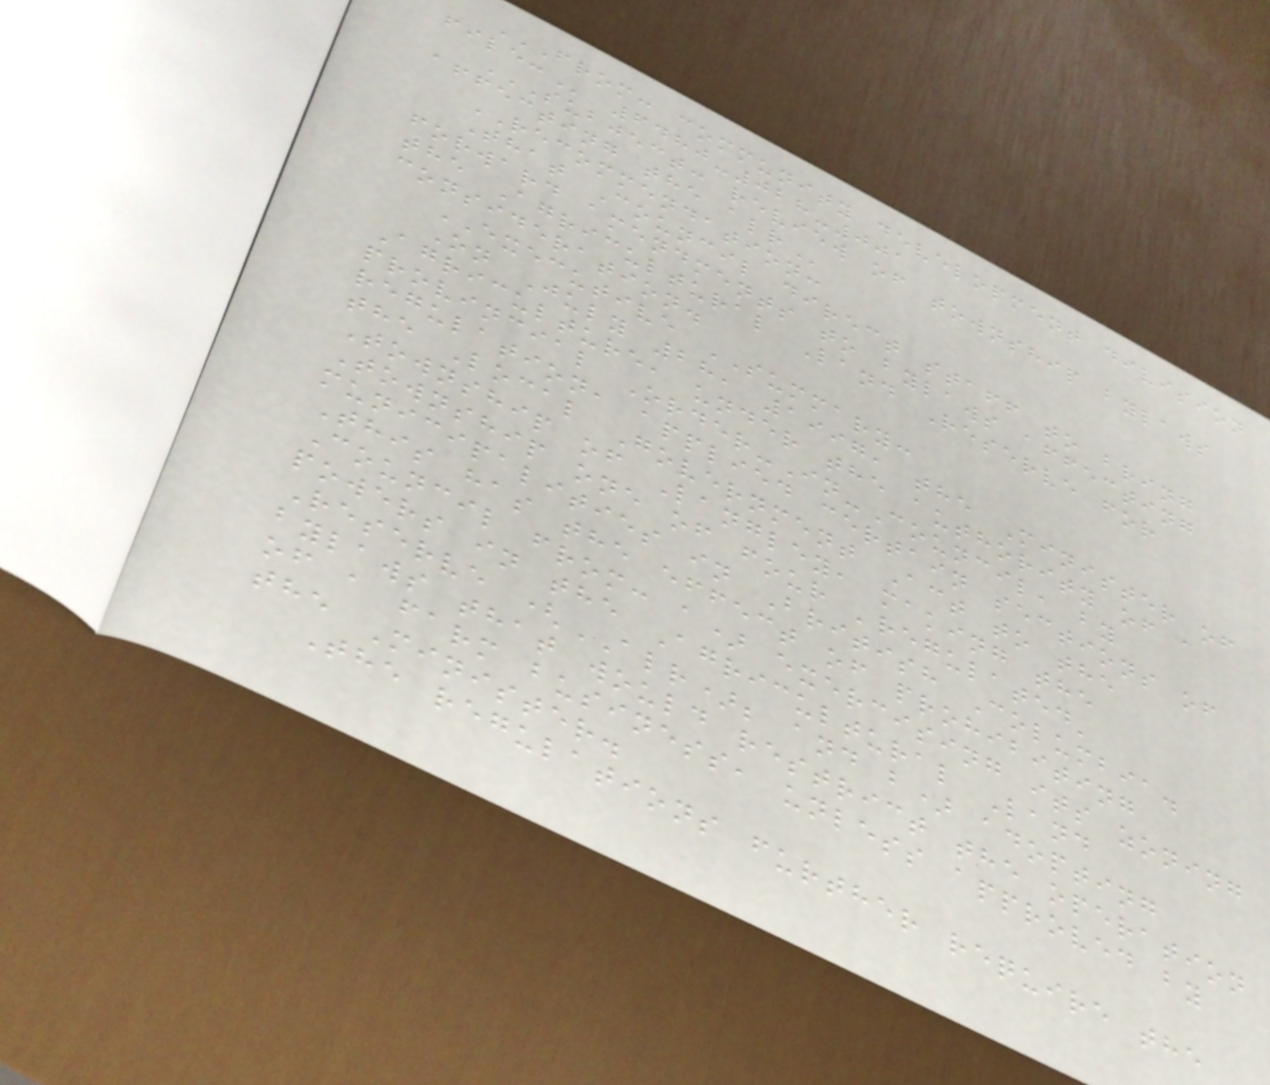FROM: COMMUNITY DEVELOPMENT DIVISION
FILE: 6480-028-001
SUBJECT: REVIEW OF TOWNSHIP BYLAWS
AFFECTING THE ALR
RECOMMENDATION:
That Council direct staff to bring
forward amendments to bylaws affecting
the Agricultural Land Reserve for
consideration.
EXECUTIVE SUMMARY:
On July 28, 1997, the Minister of
Agriculture, under the authority of a
provincial Order-In-Council, by
regulation, applied certain sections of
the Local Government Act to the
Township of Langley, making the
Township one of four 'regulated'
municipalities in British Columbia.
This has the effect of prohibiting
Council from: a) exercising its zoning
powers in the Agricultural Land
Reserve (ALR); and b) adopting
bylaws that would restrict the operation
of a farm business, unless approved by
the Minister.
The regulations further require the
